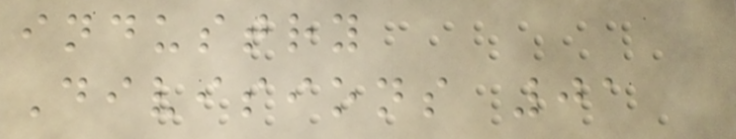industry
Divisions 01
